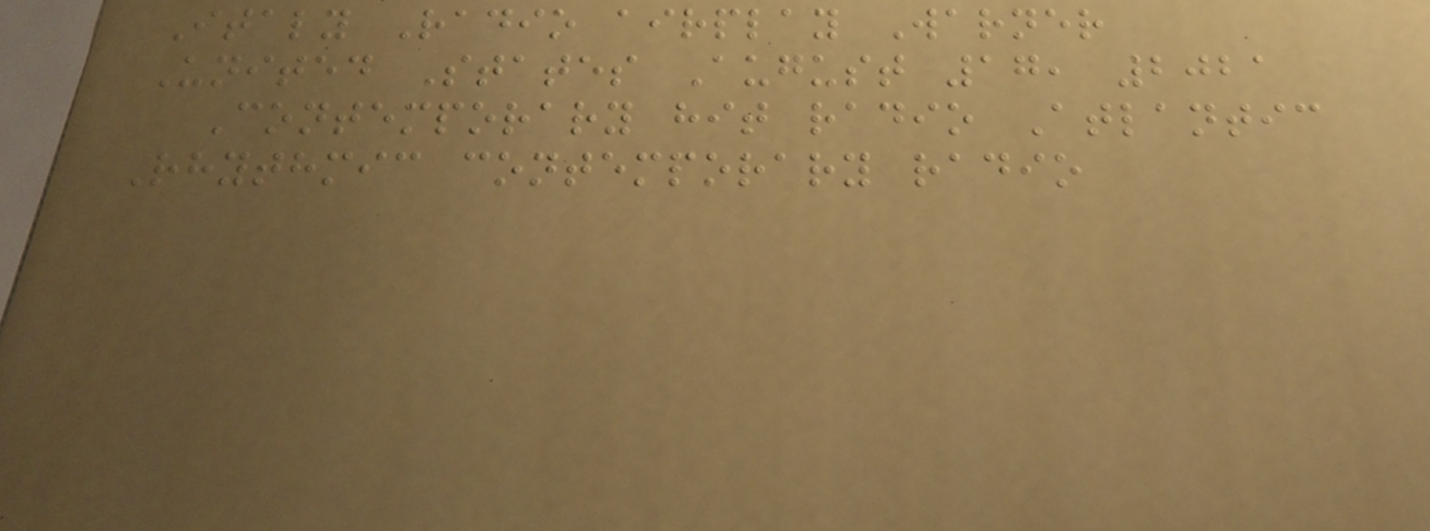Italy Radio airplay Warner
United States August 17, 2021
Contemporary hit radio Atlantic
Rhythmic contemporary radio
